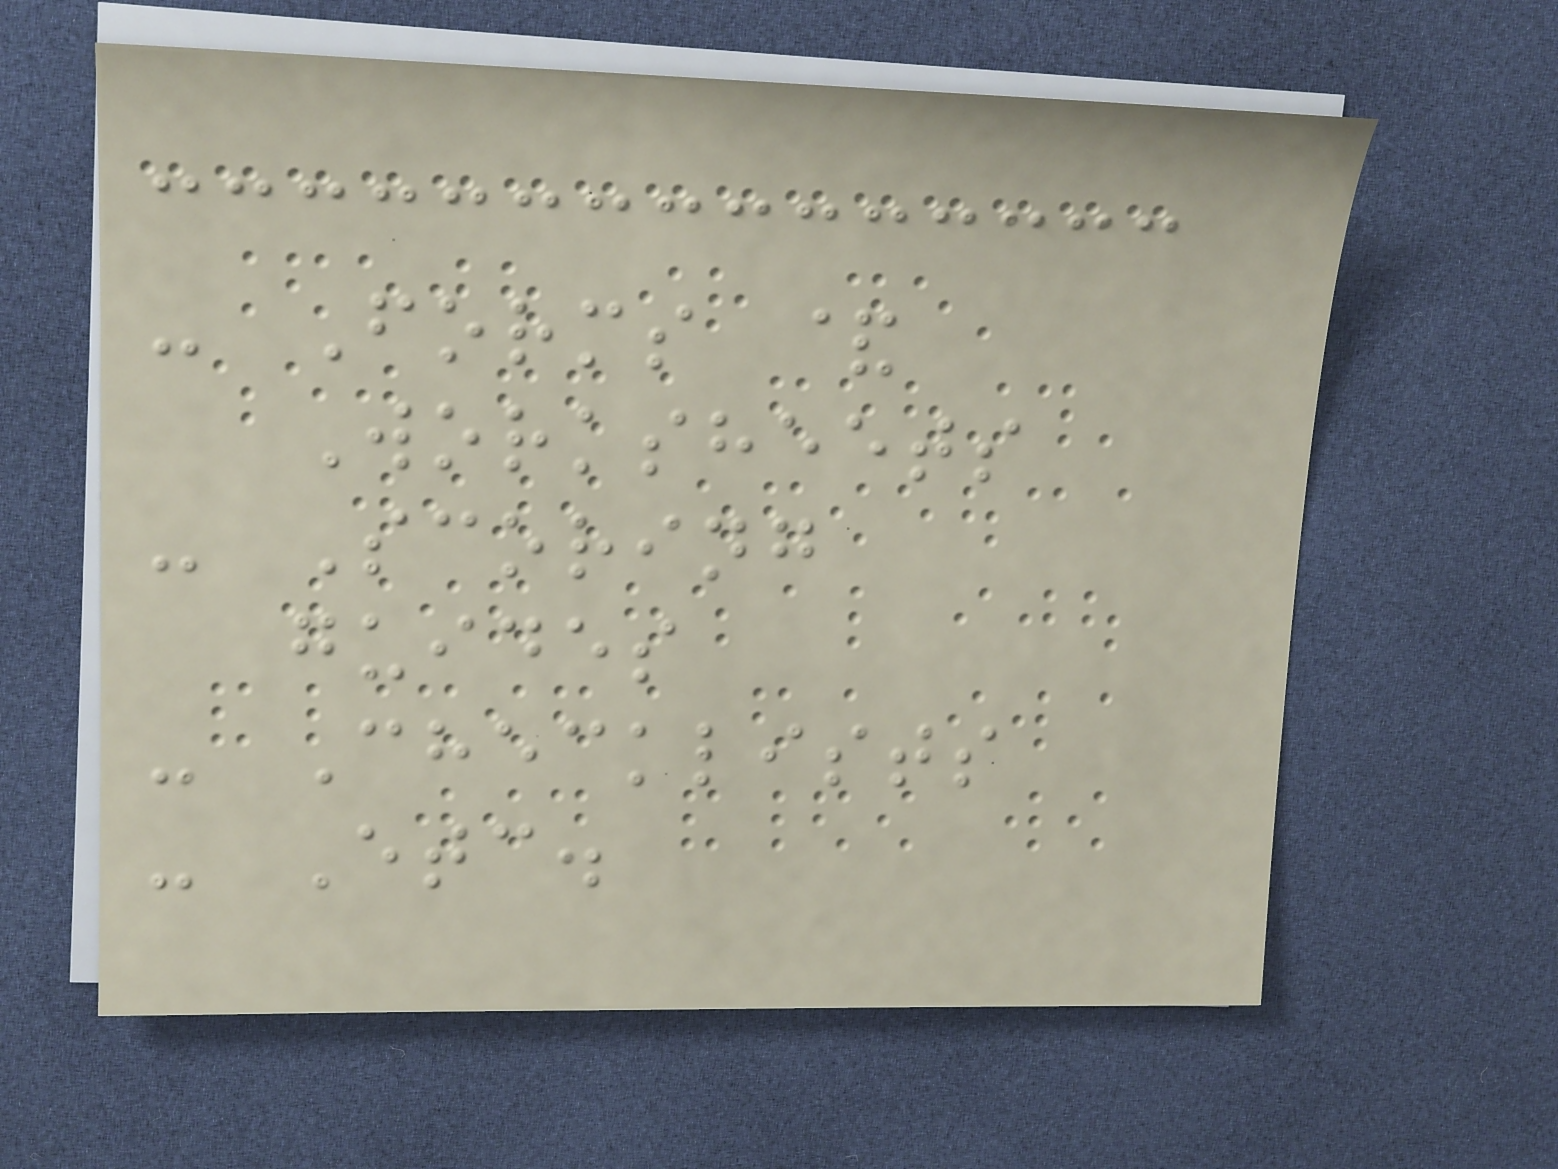- Forms &
Worksheets
- Scoring
guides
- Checklists
- Etc.
